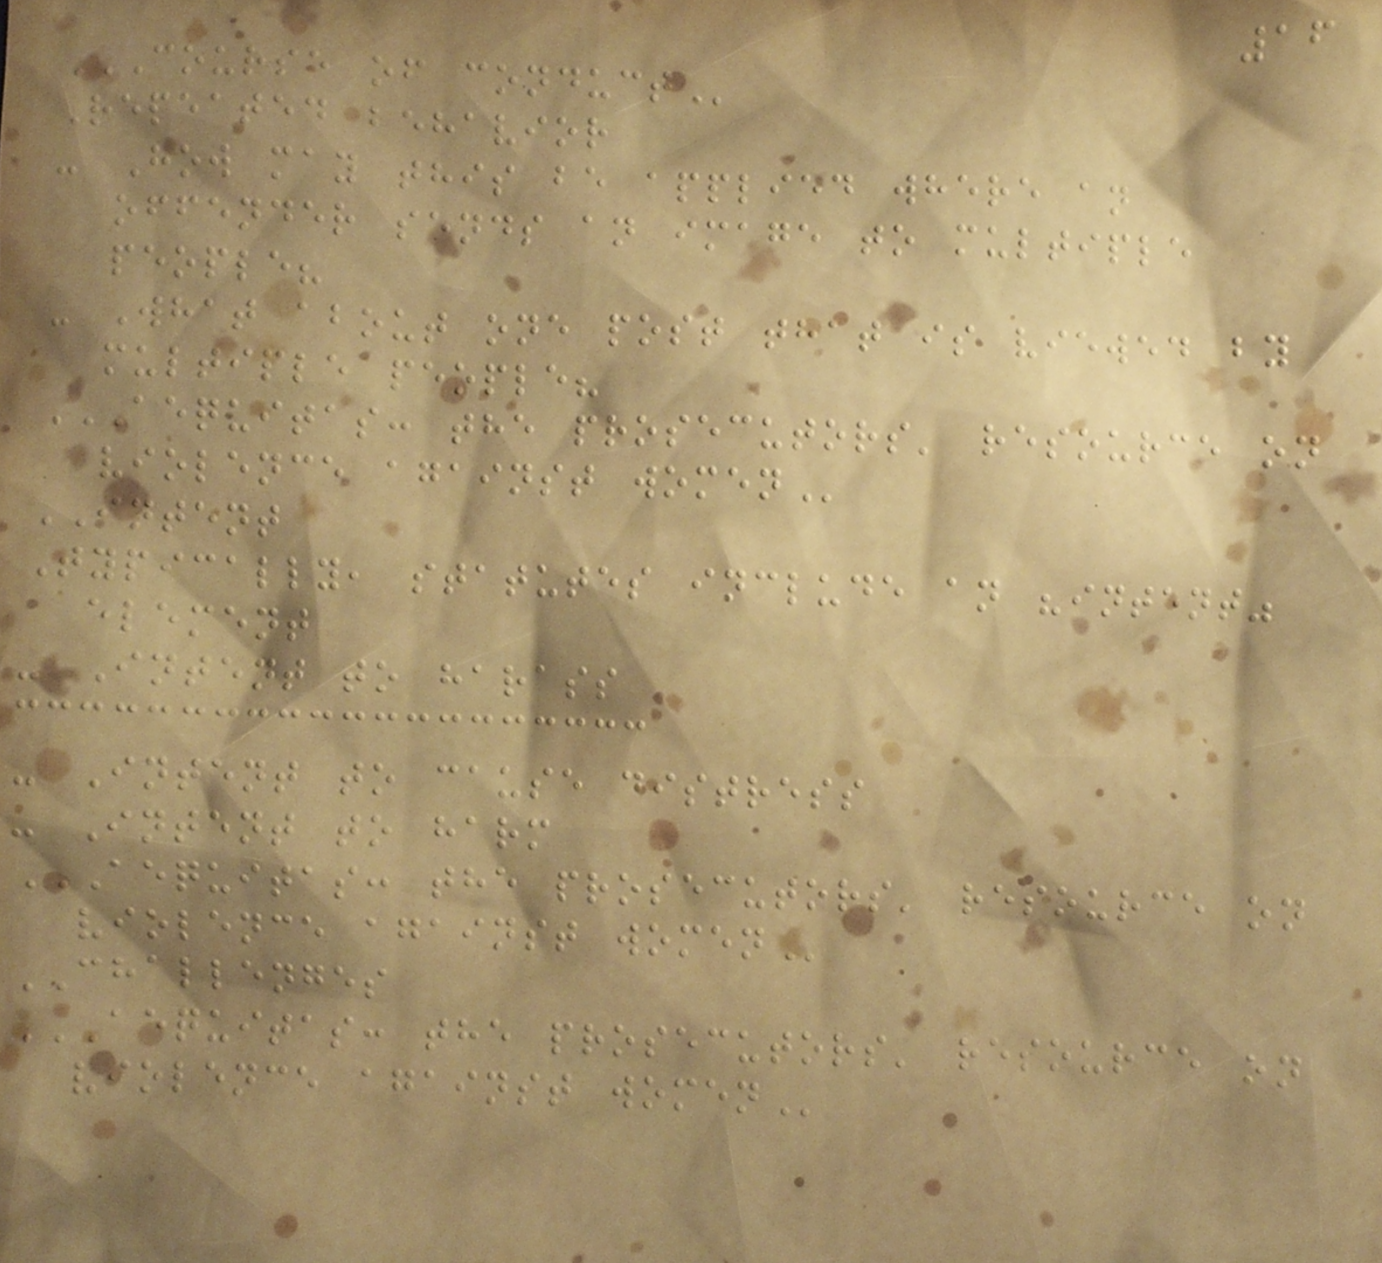16
COURSE OF CONDUCT
Repeated behavior
- How may this be applied where an
offender sends an image to multiple
people?
- What about one post that is viewed by
multiple people?
AEQUITAS: THE PROSECUTORS' RESOURCE ON
VIOLENCE AGAINST WOMEN
INTENT
Typically, statutes include an "intent"
element
- Intent to harass
- Intent to cause distress
- Intent to harm
AEQUITAS: THE PROSECUTORS' RESOURCE ON
VIOLENCE AGAINST WOMEN
CHALLENGES
AEQUITAS: THE PROSECUTORS' RESOURCE ON
VIOLENCE AGAINST WOMEN
